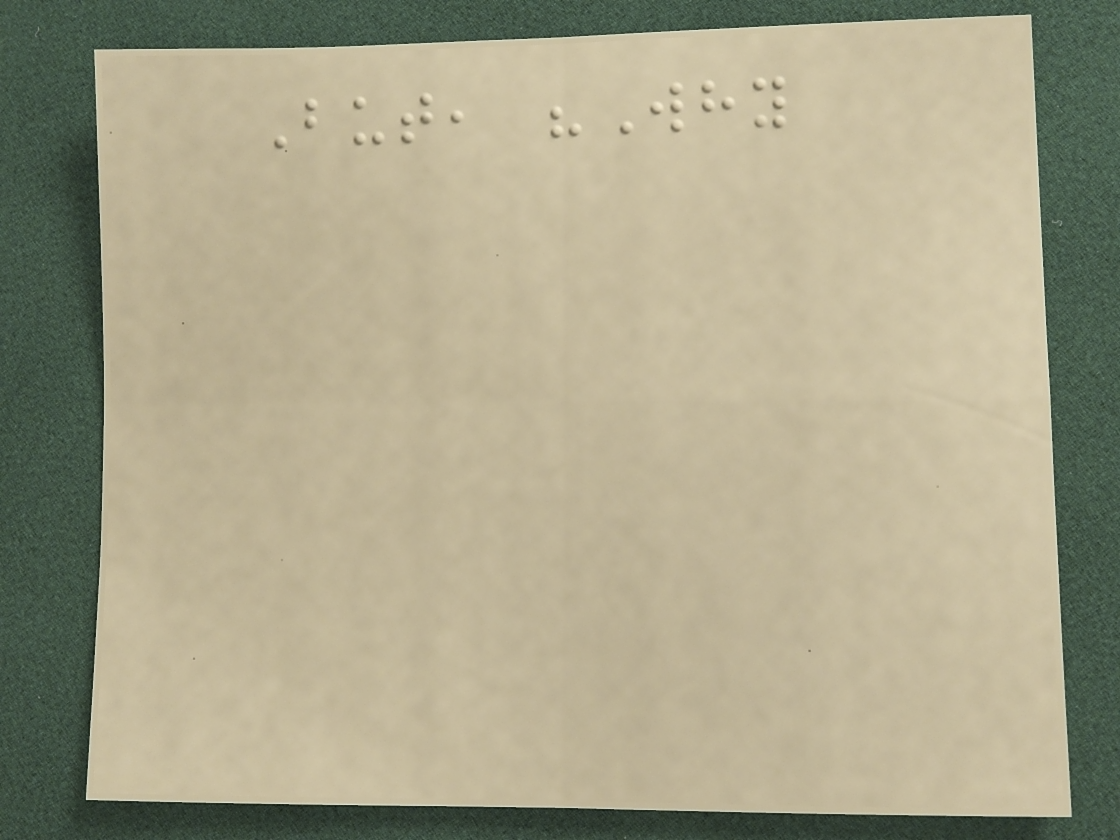But, "Why
